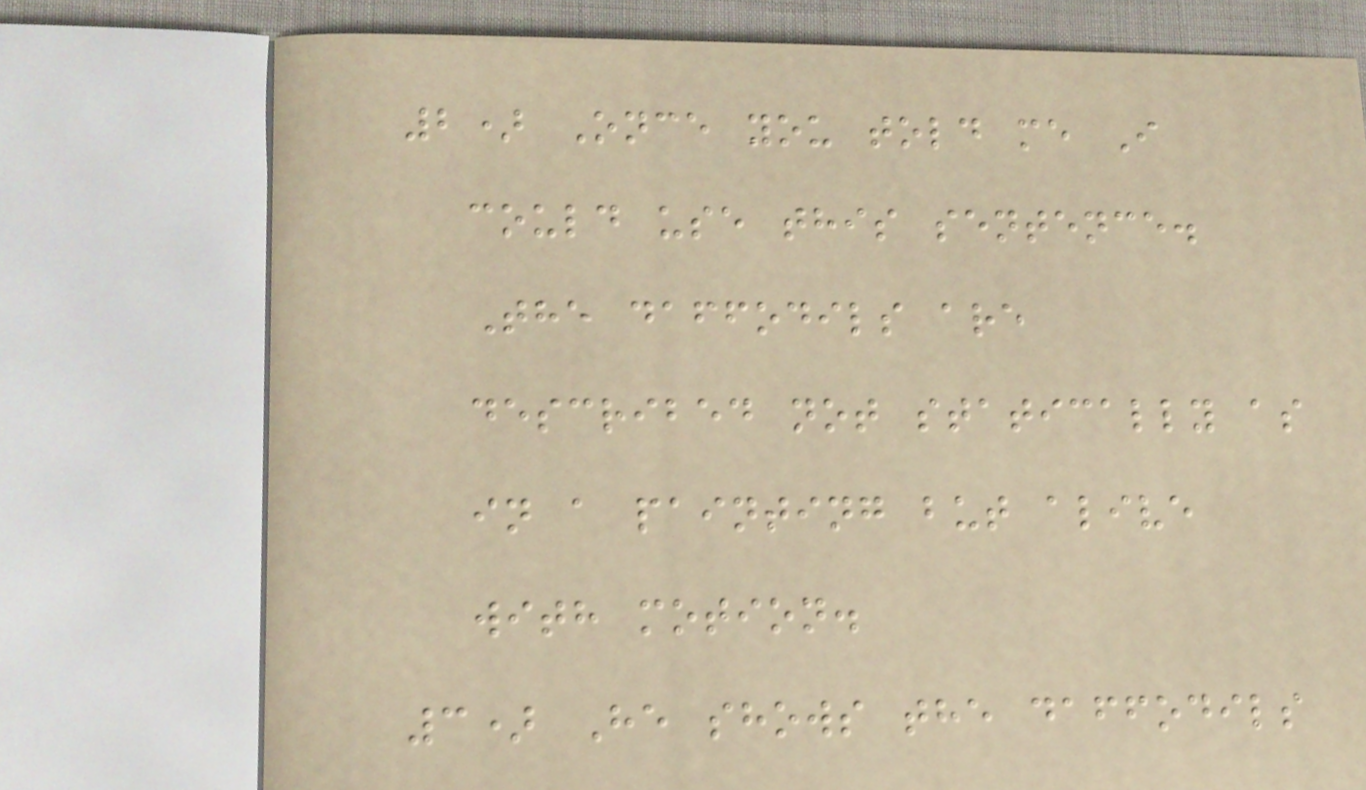2) Once you told me I
could use this sentence.
The daffodils are
described not statically as
in a painting but alive
with motion.
3) He shows the daffodils
